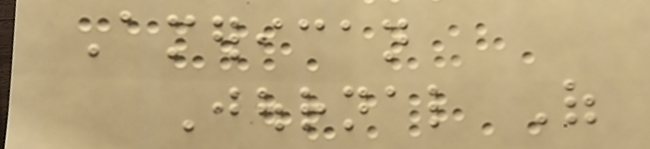American
Journal Of
